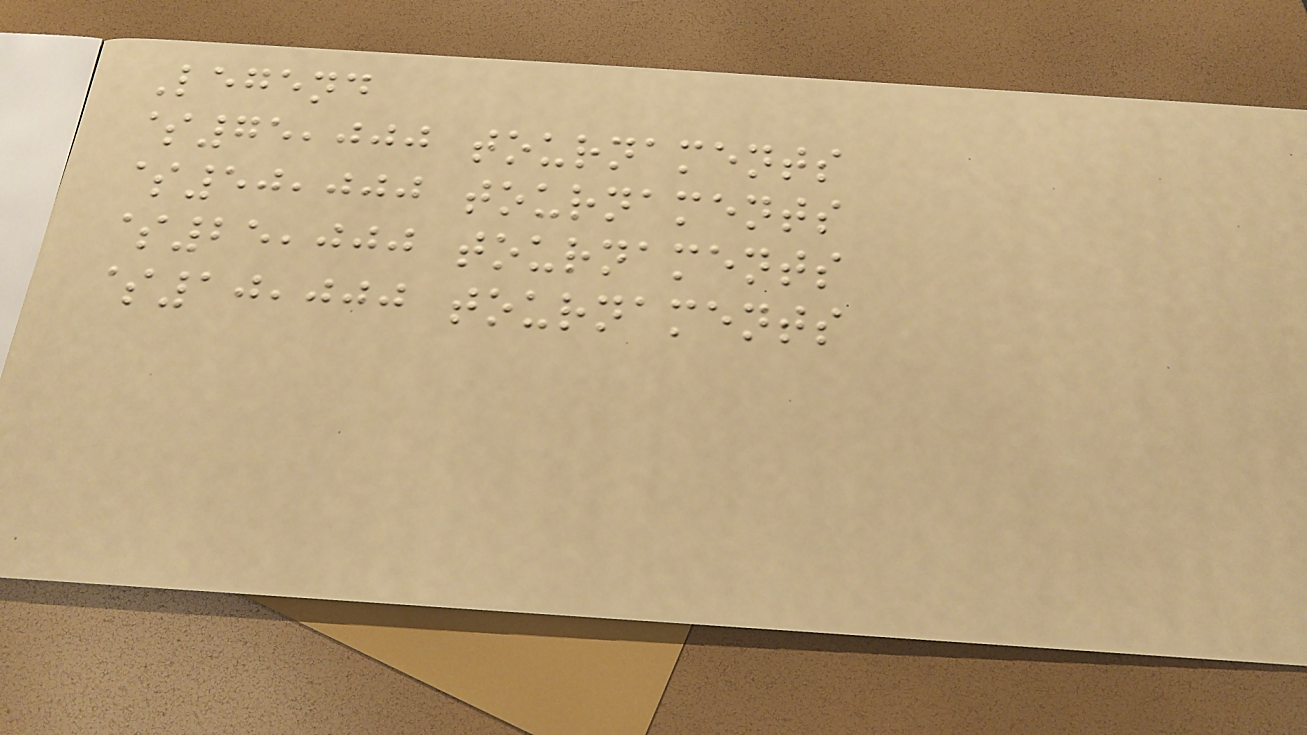Legend
$75,000 tournaments
$50,000 tournaments
$25,000 tournaments
$10,000 tournaments
